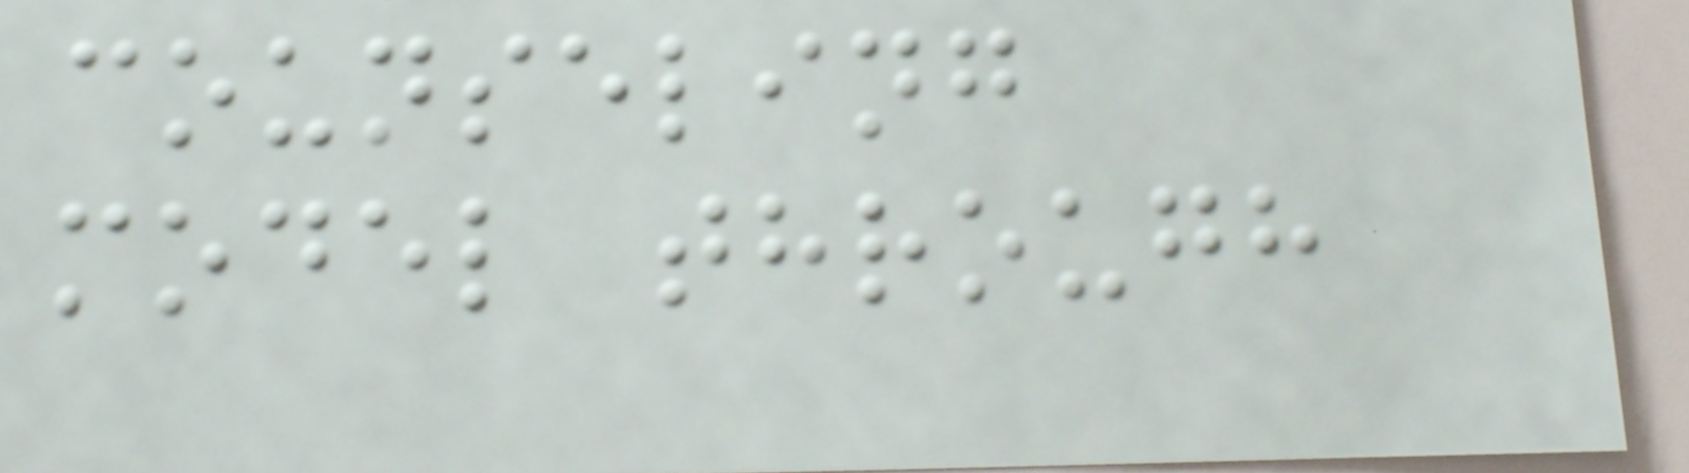counseling
model through
